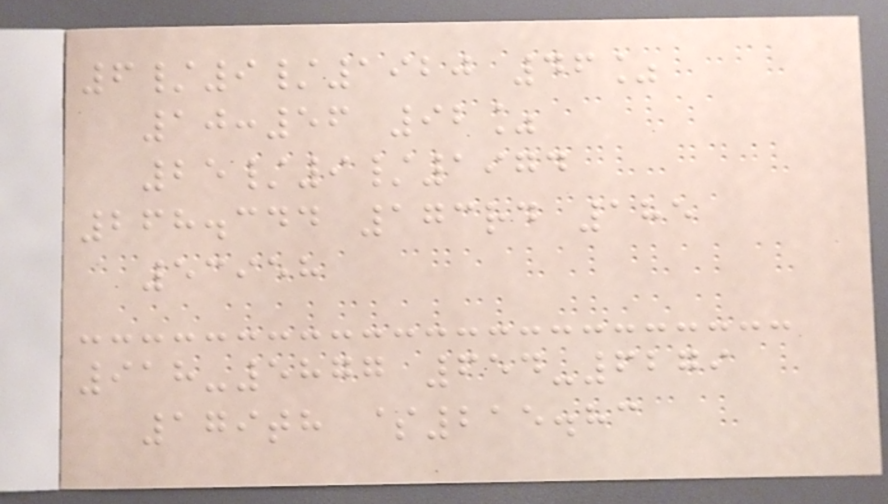6/9/1920 46%
10:56 92%
25/9/1974
268.344 173rd 185
53958
918-5877 654-6279
179th $215.83
